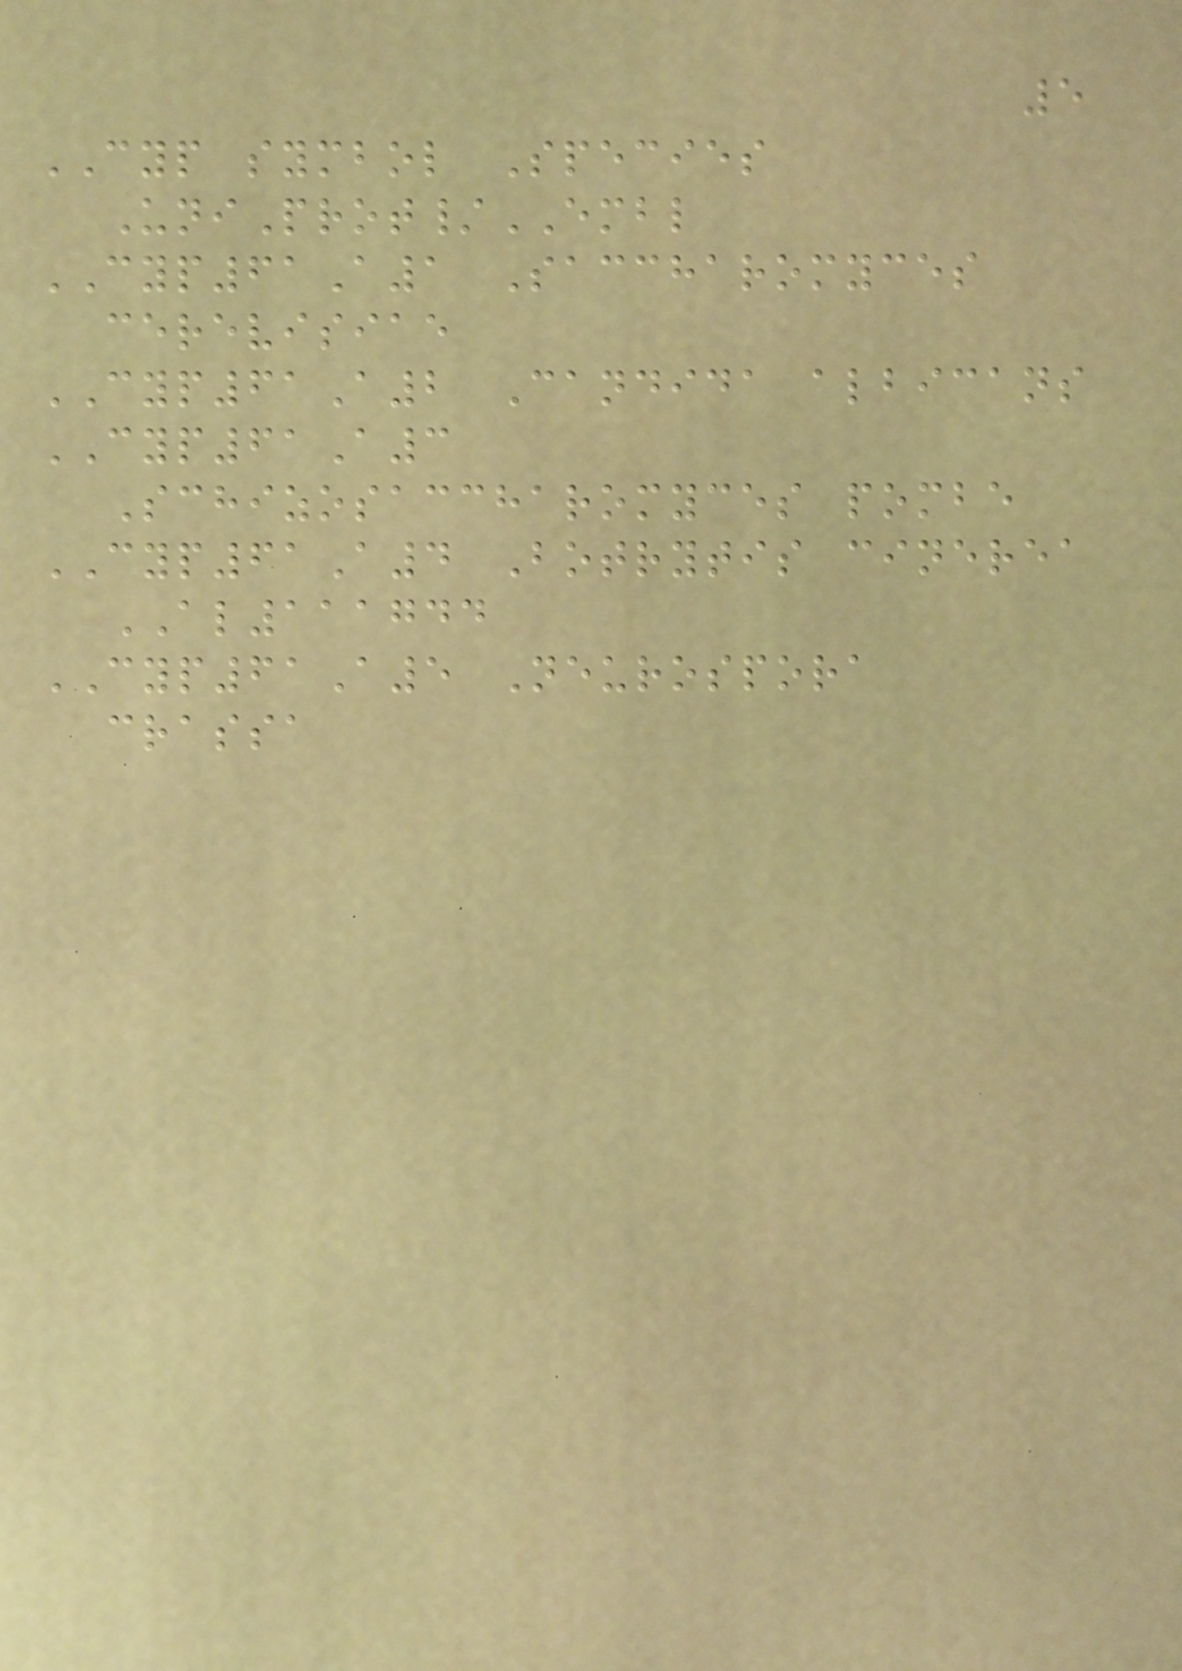5
CYP symbol Species
UniProt/EMBL
CYP61A1 Saccharomyces
cerevisiae
CYP61A2 Candida albicans
CYP61A3
Schizosaccharomyces pombe
CYP61A4 Botrytis cinerea
AL111744
CYP61A5 Neurospora
crassa
